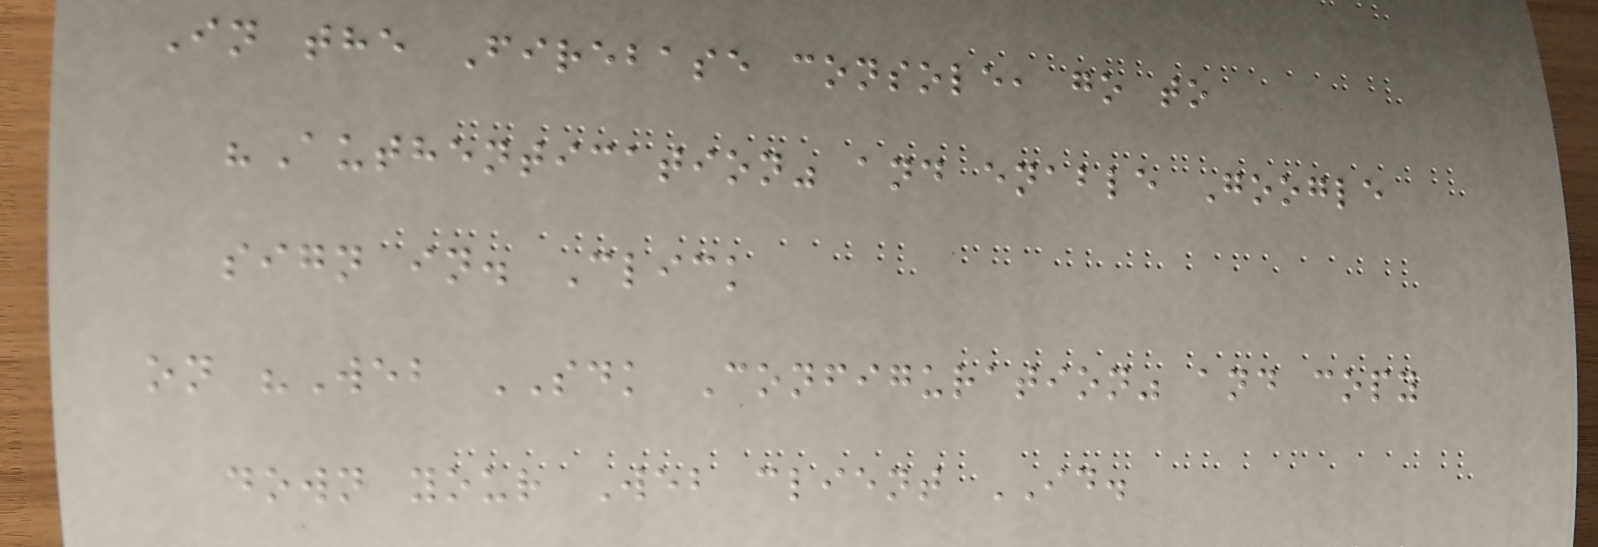In the Firebase console, go to
"Authentication" and enable Google
sign in. Click
on "Web SDK Configuration" and copy
down your Web client ID.
